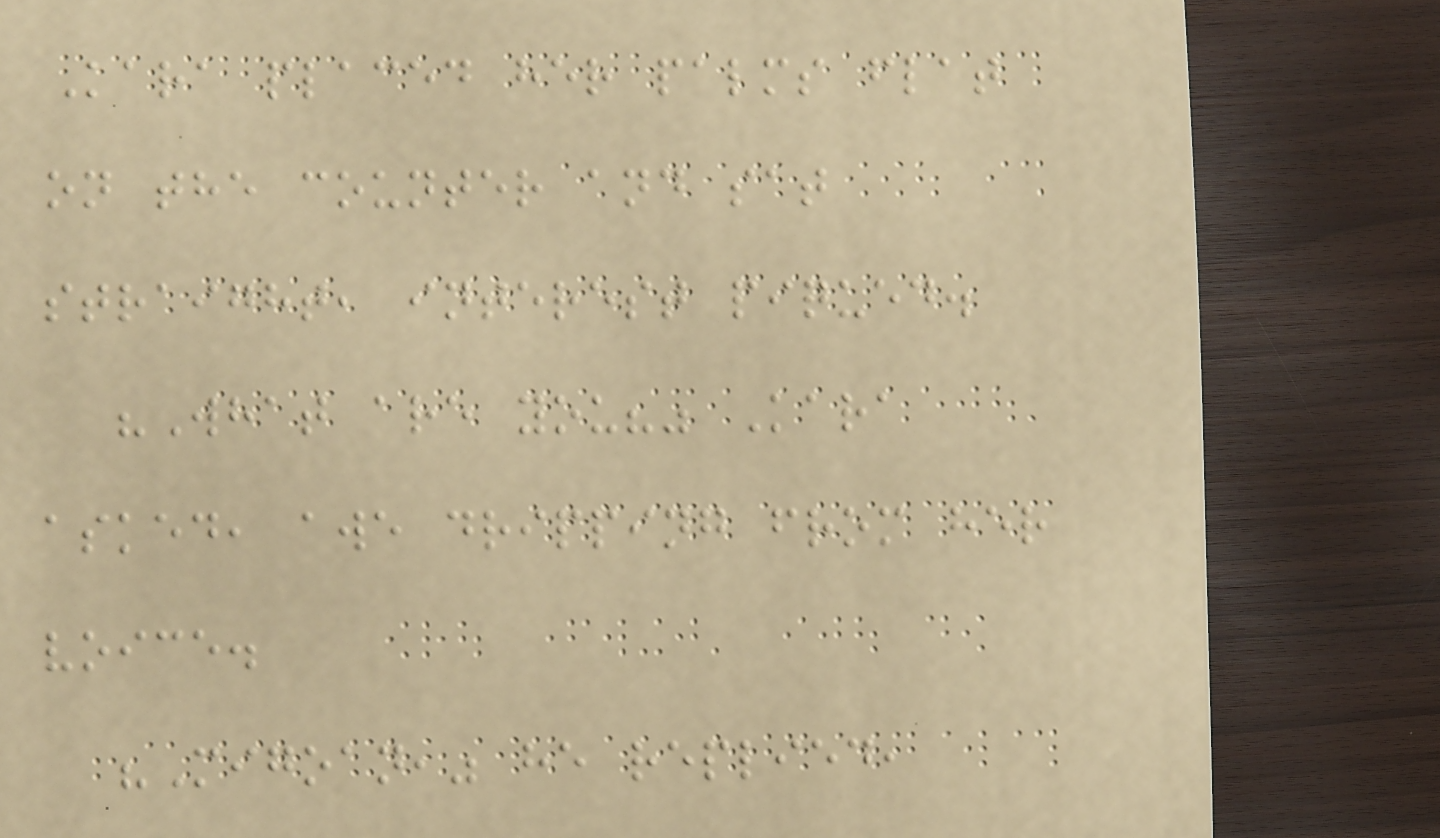Kara placed her palms flat
on the counter and sat
straight, interest piqued.
"What are you?" Kara
asked, awe dripping from her
voice.
"Migoan," he replied,
